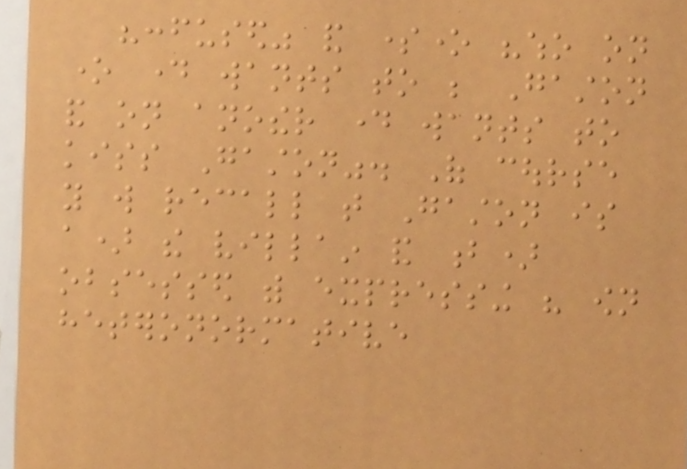"confused" and someone "who on
one day wants to be Gaston
and on another day wants to
kiss Gaston". Of course
you will recall that Gaston is
a) the villain and b)
obsessed with expressing his own
heteronormative
